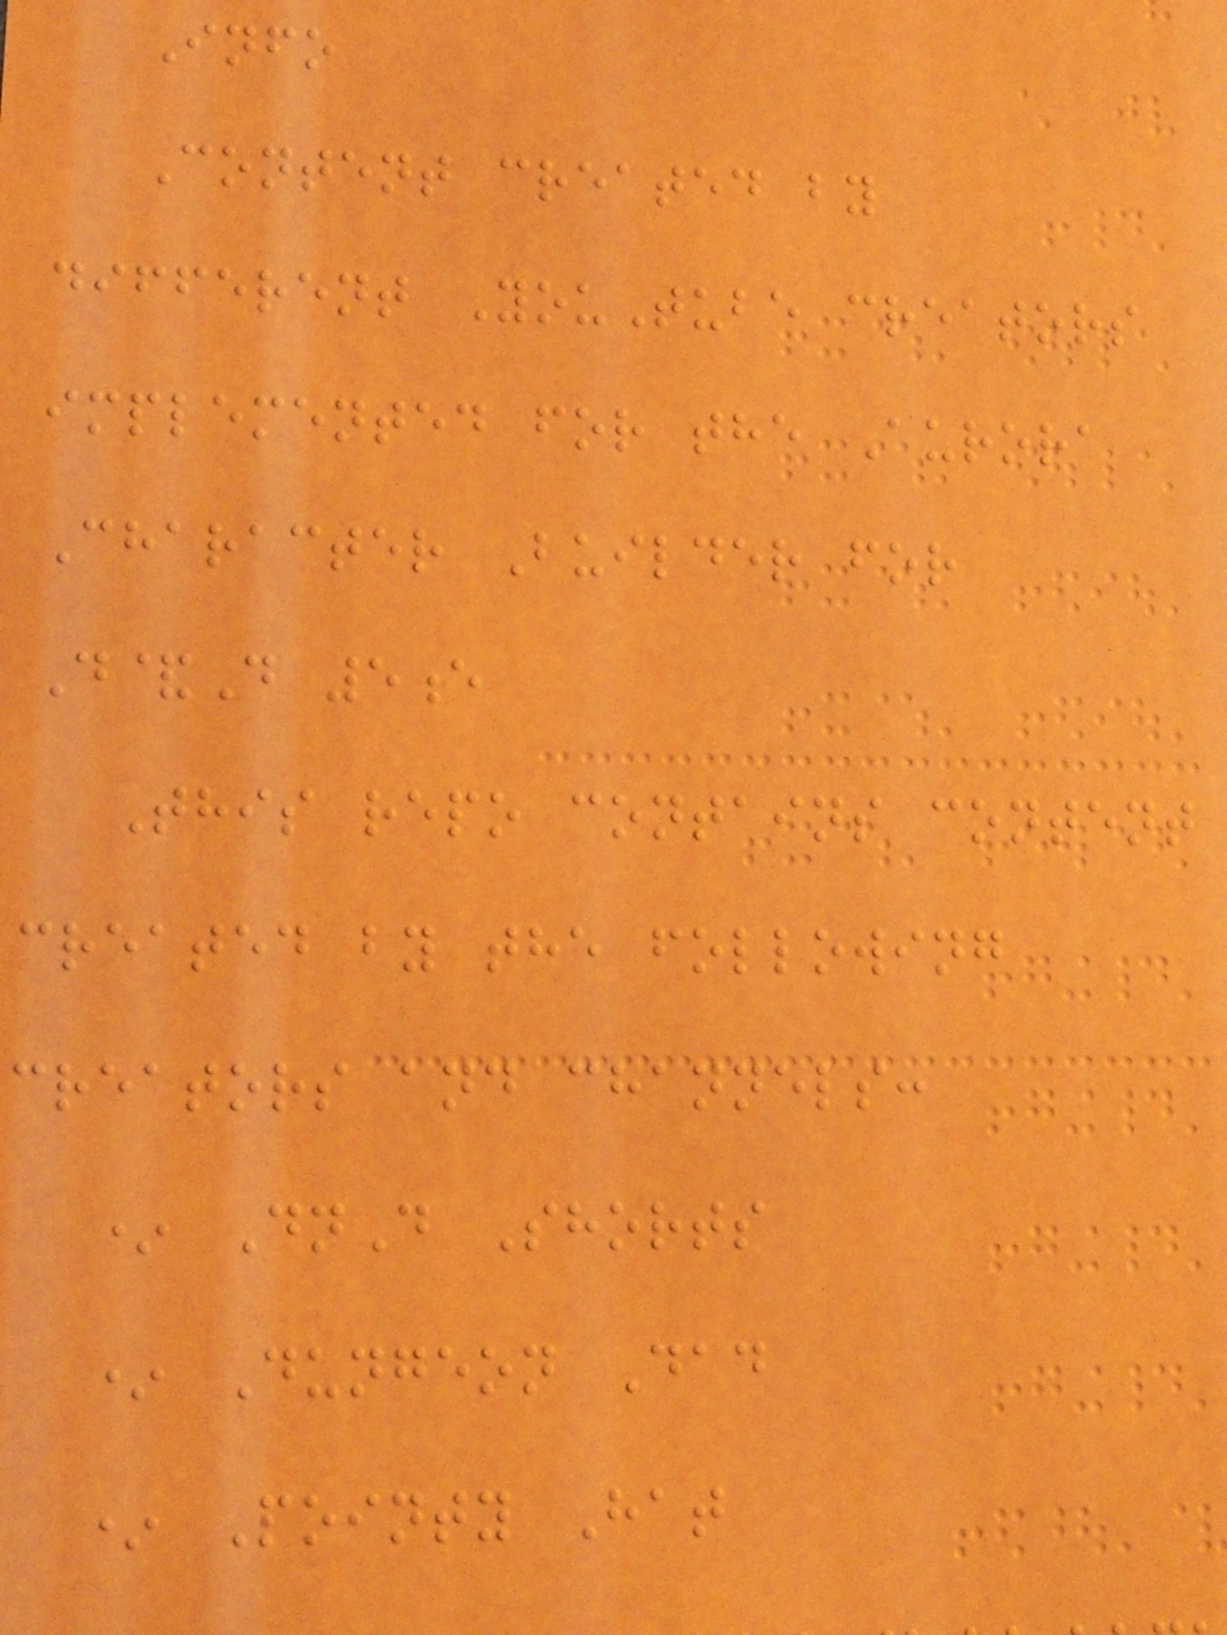Info
Content created by
different YouTube creators
implemented for the Aurora
Character Builder for
D&D 5e
This repo contains content
created by the following
creators and channels:
* DnD Shorts
* Dungeon Dad
* Pointy Hat
